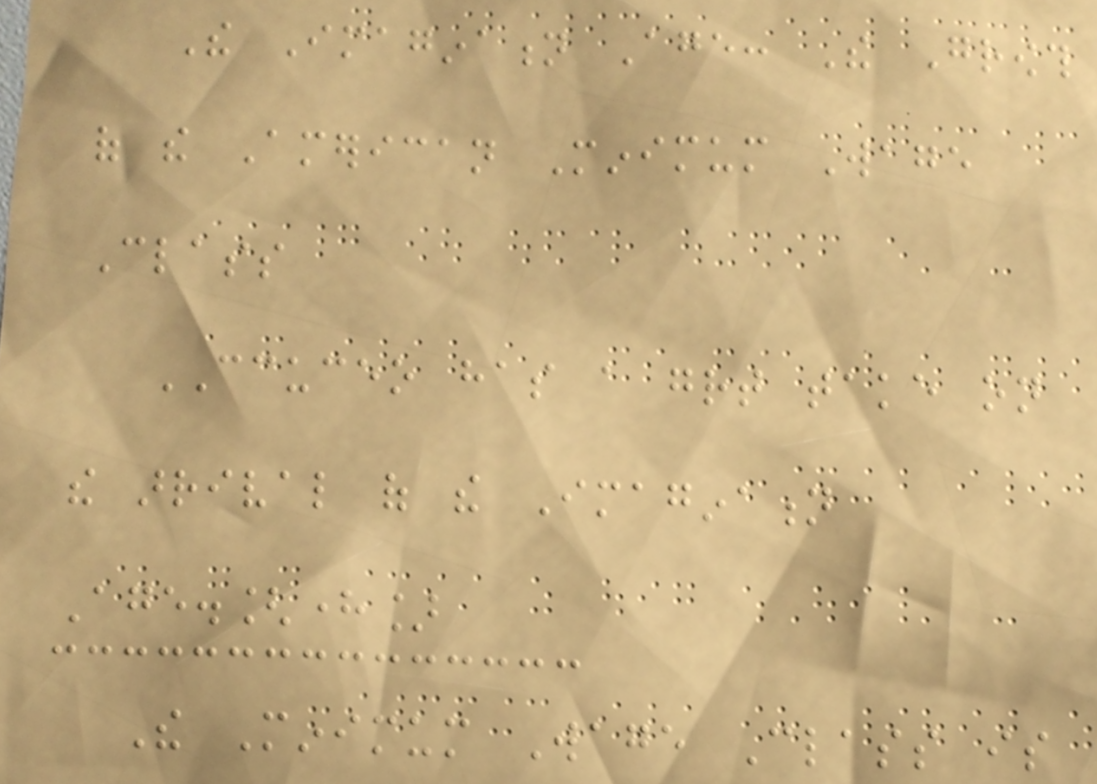The Imagination Age: The Growth
of the American Minimum Wage
Class
CCUCEO has a great take on
the arrival of the Imagination
Age.[here]
The Minimum Wage Class is
